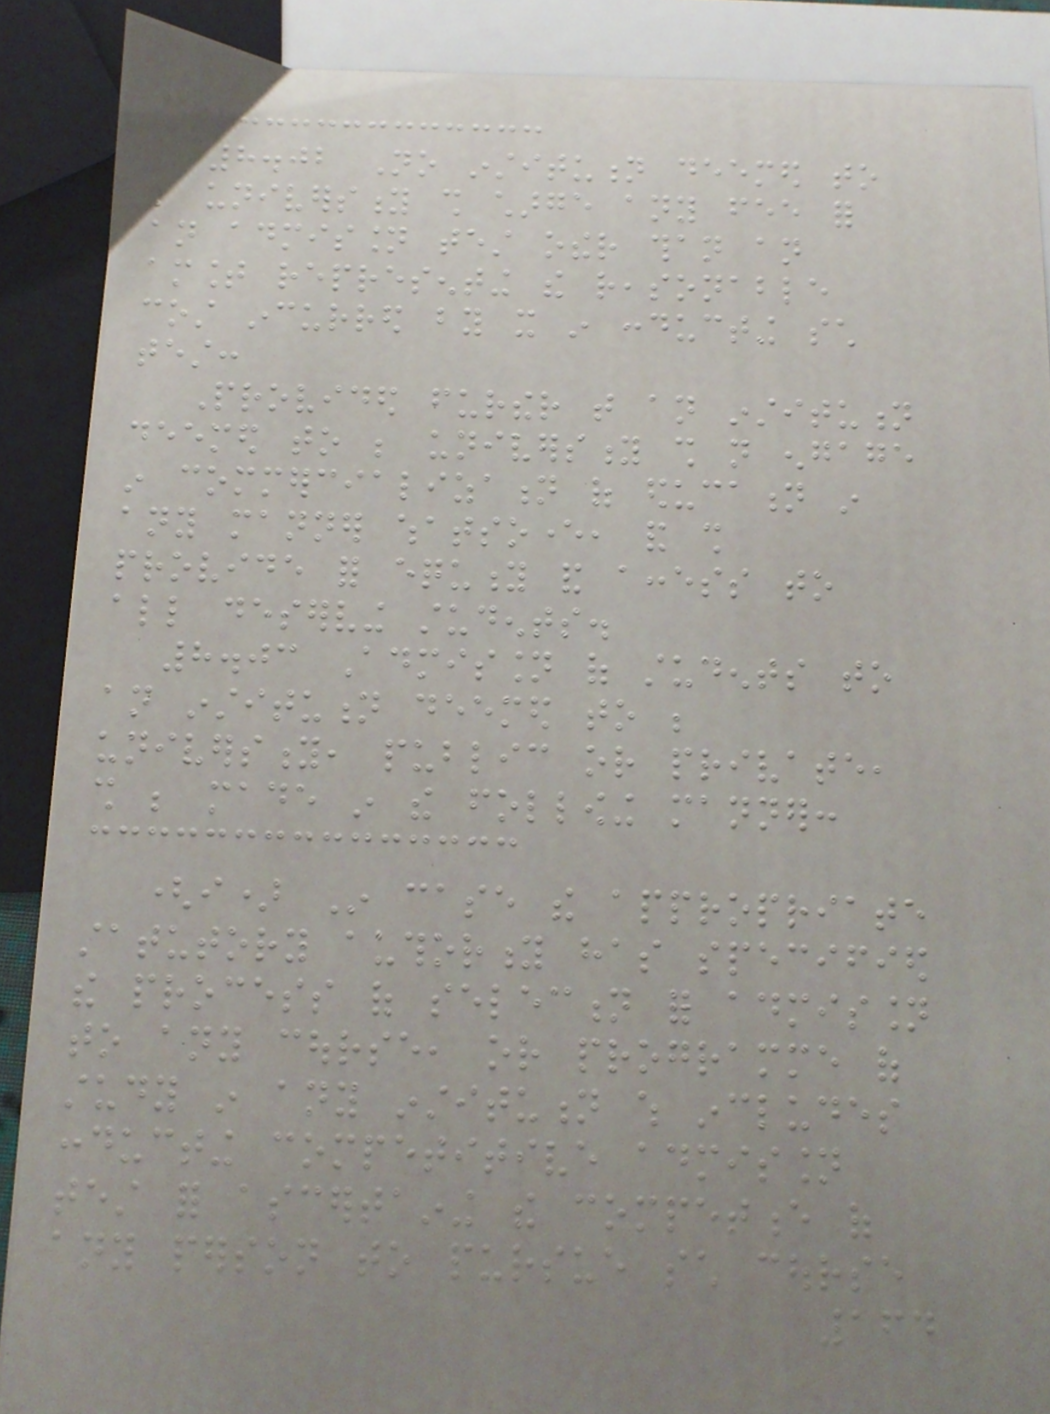8.02 No institution deemed to
be university shall charge any fee for
an admission test other than an
amount representing the reasonable
cost incurred by it in conducting such
test:
Provided further that an institution
deemed to be university shall not engage
in commercialization of education in
any manner whatsoever, and shall
provide for equity and access to
all deserving students.
8.03 Admission of students to
an institution deemed to be
university, public or private,
shall be made in the following manner:
(i) In case the appropriate
statutory authority has specified
the process of selection for admission
to any course, or programme of
study in any institution which includes
conducting competitive admission
test for ascertaining the competence of
any person to pursue such course
164
